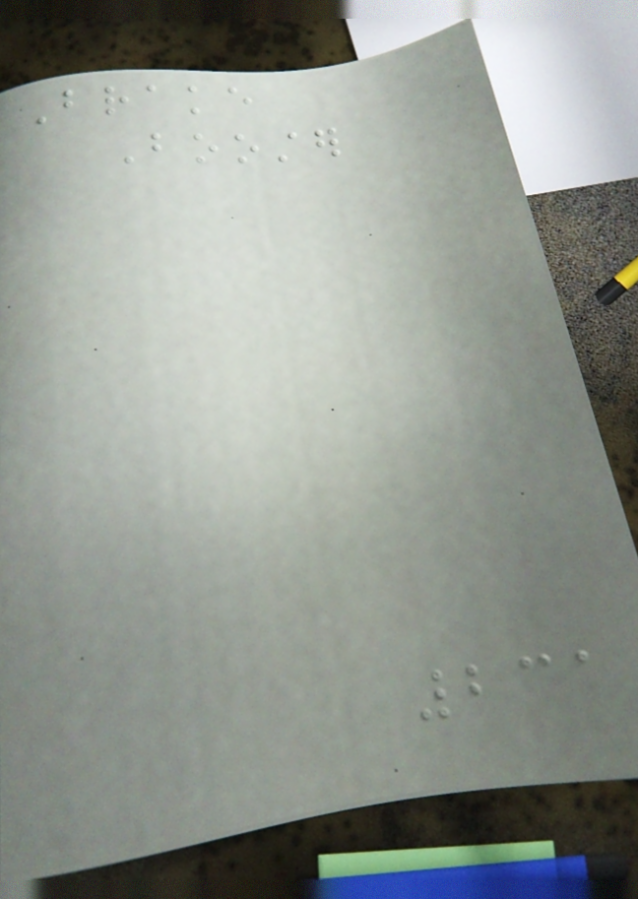Brake
Booster
231
